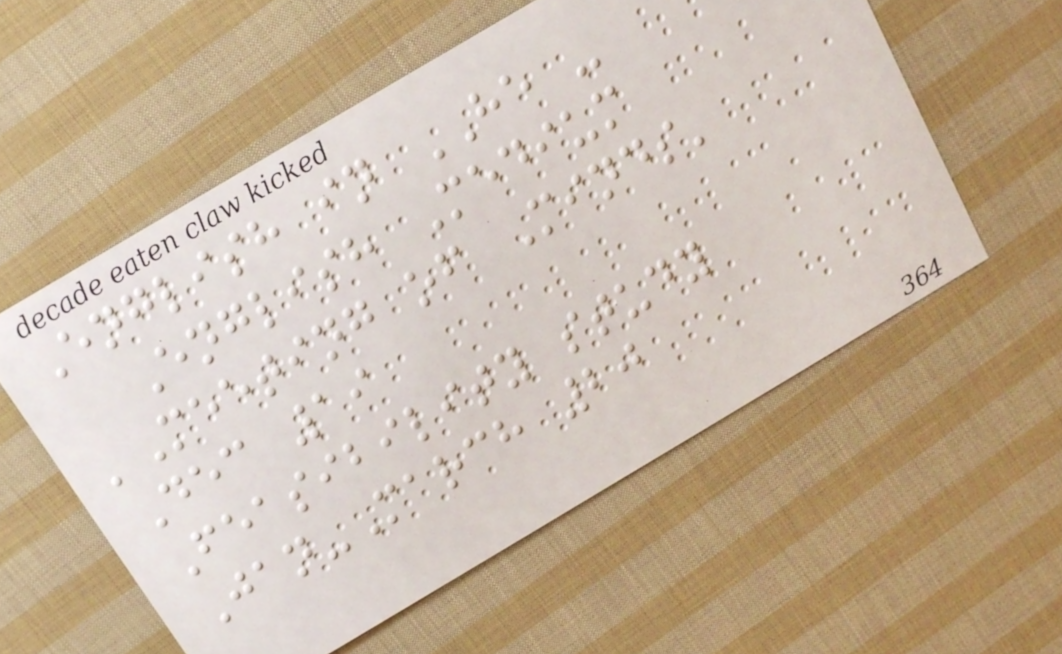English in HE -
English Medium
'Meeting of Minds'
Dec 19
Feasibility study
Jan-March 20
